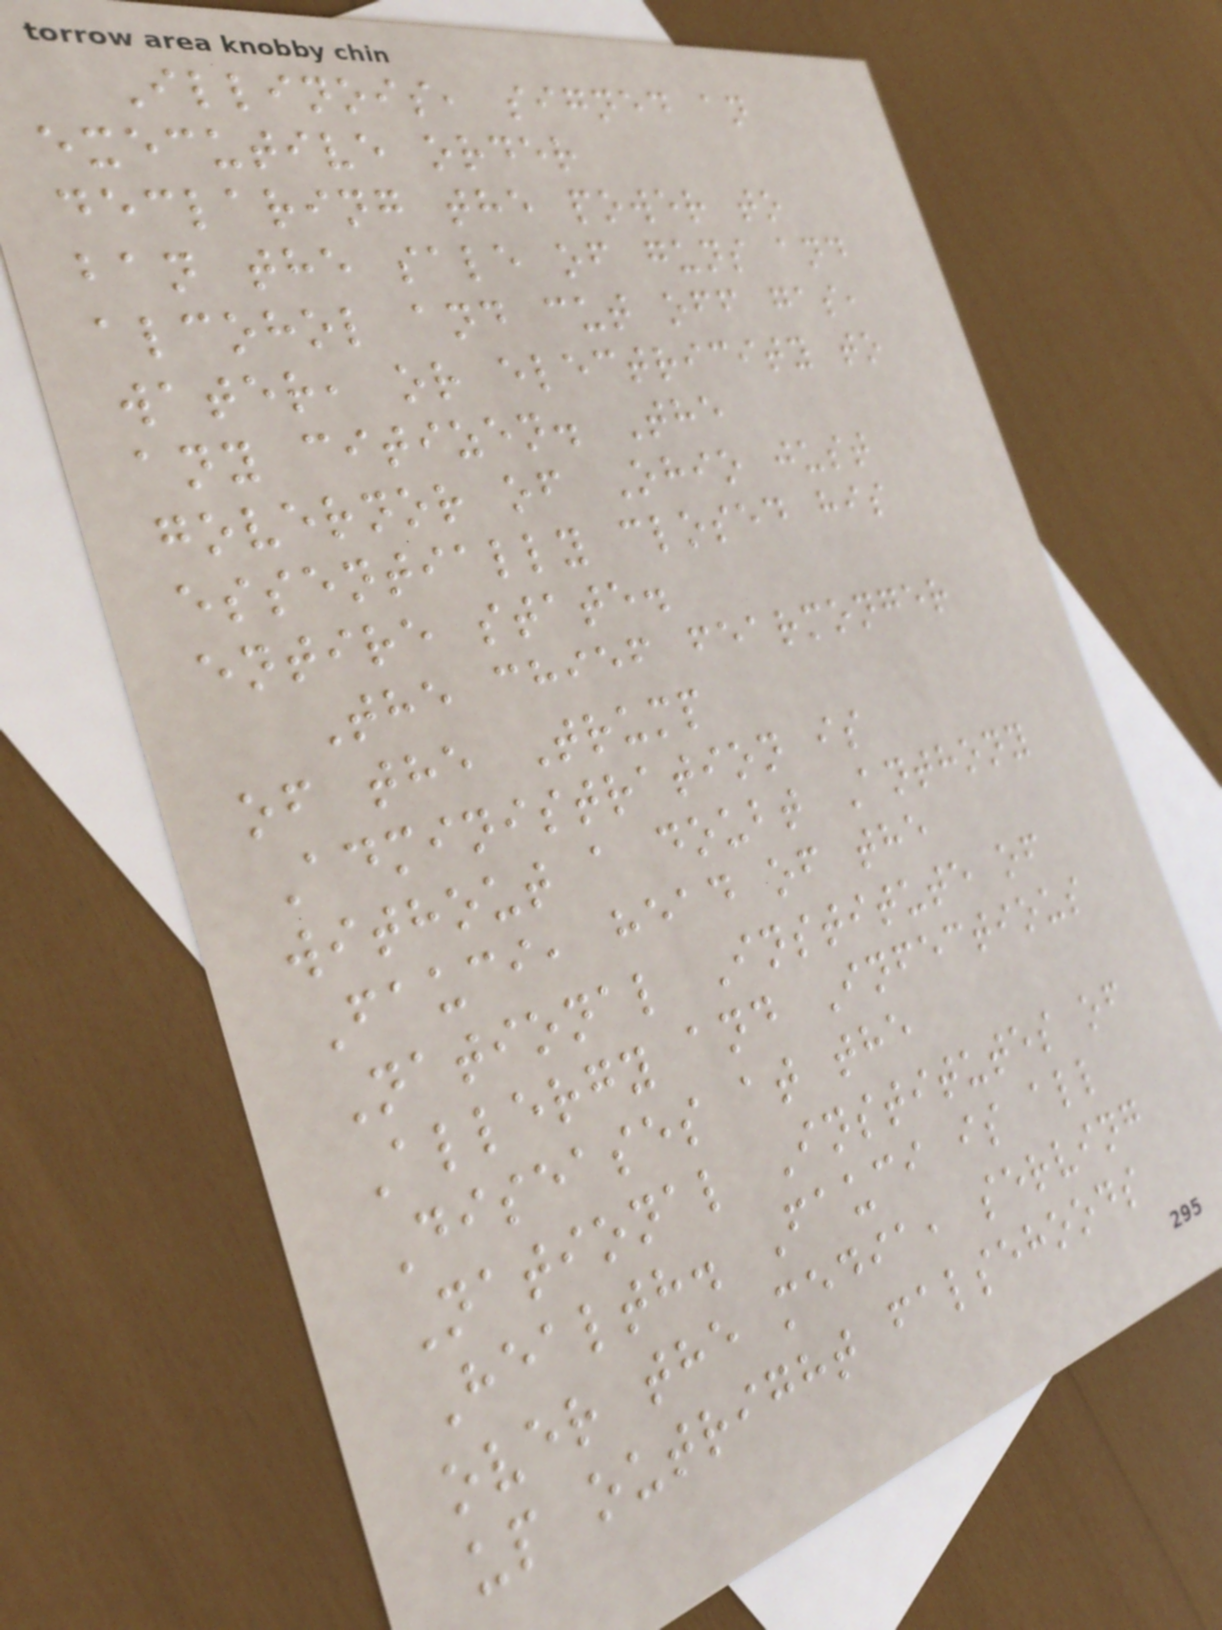Illinois, signed an
executive order
declaring the power to
ban the sale of guns and
alcohol and cut off gas,
water, or electricity to
any citizen. The
governor of Ohio just
essentially closed his
entire state.
The chief fearmonger
of the Trump
Administration is
without a doubt Anthony
Fauci, head of the
National Institute of
Allergy and Infectious
Diseases at the
National Institutes of
Health. Fauci is all
over the media, serving
up outright falsehoods
